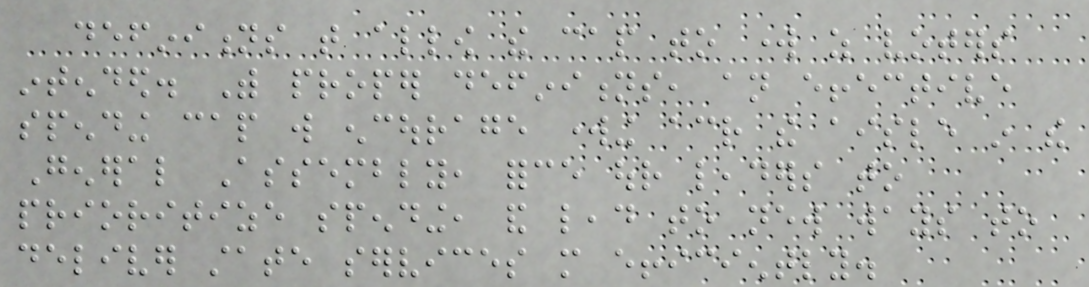definitions that allow the cap to work as voters
intended. With proper definitions, an effective
spending cap will encourage working across the aisle in the
General Assembly, force our leaders to
prioritize spending, and lead to new ways to
deliver state services more efficiently.
